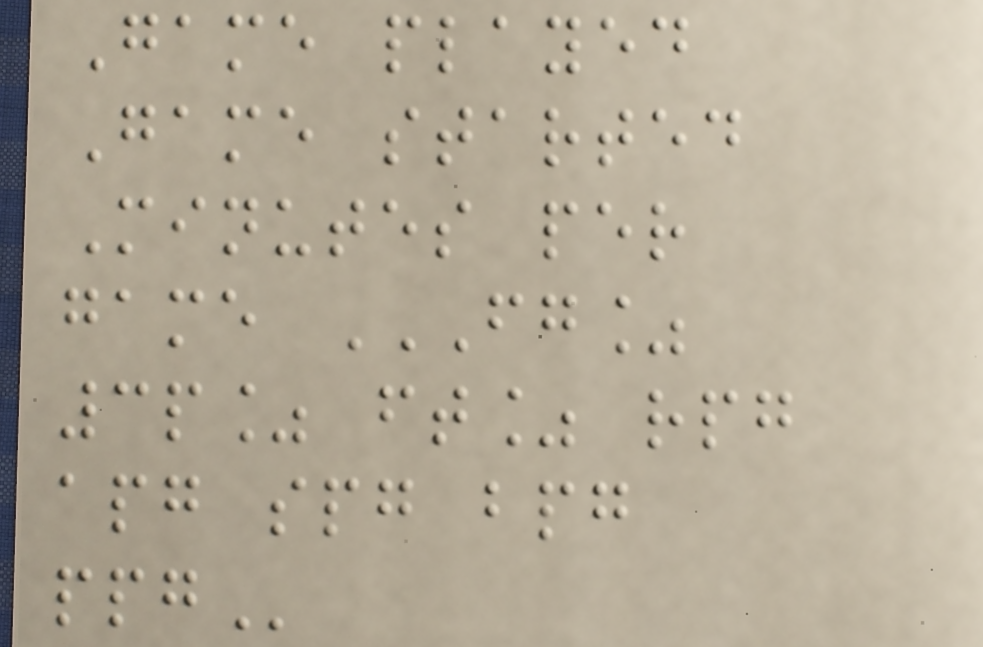Game played
Game started
Minutes per
game FG%
3P% FT% RPG
APG SPG BPG
PPG
